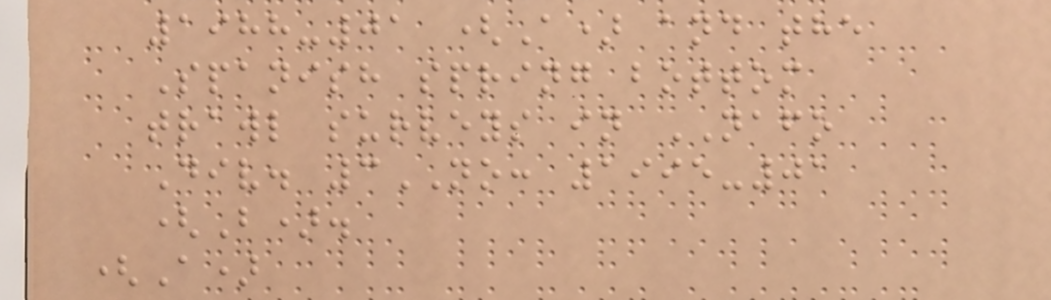1988-01 (A) and the
Spanish spring bottom
trawl surveys in NAFO
Div. 3NO: 1995-01
(B).
(A)
